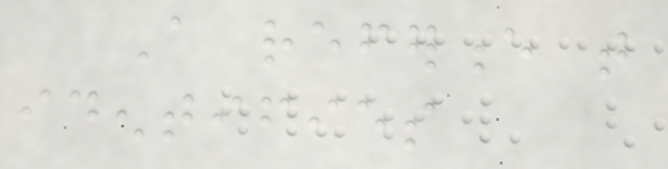A reference that
identifies
